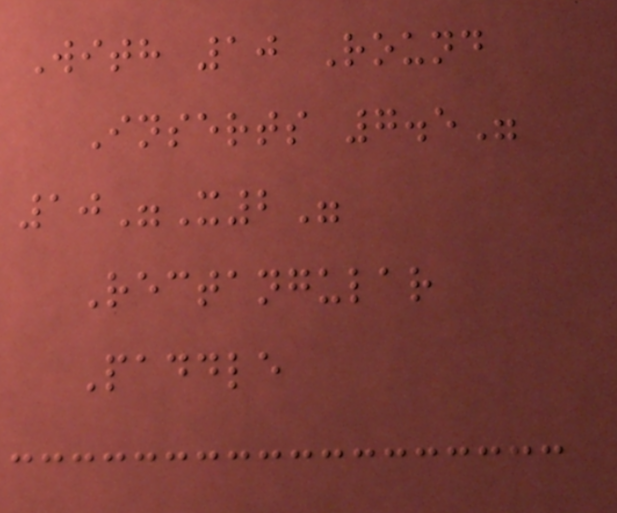With 10 Round
Inserts 7.5"
10"X2"
Rectangular
Paddle
